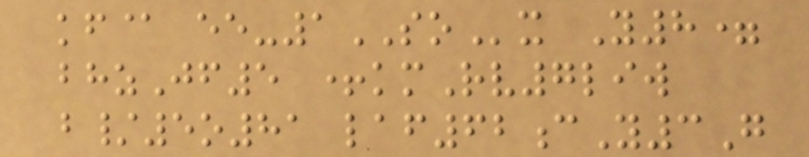kf@ ee-1SOx Y8=
bhzJf5 +kmRv7liw
b/5o81 laf62cY3G
